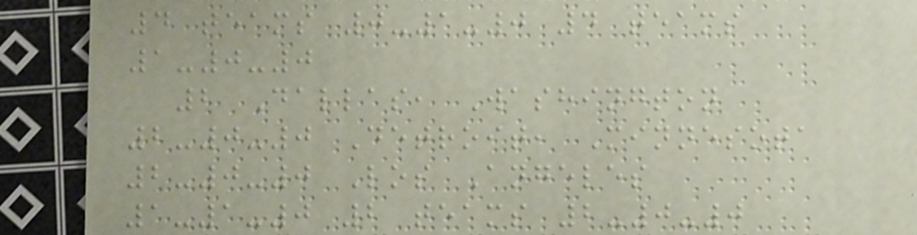4 teams 0-1-0 4 teams
1-0-0
2 Dallas, Washington
2-0-0 Detroit, Minnesota
2-0-0 Los Angeles
1-1-0 2 teams 2-0-0
